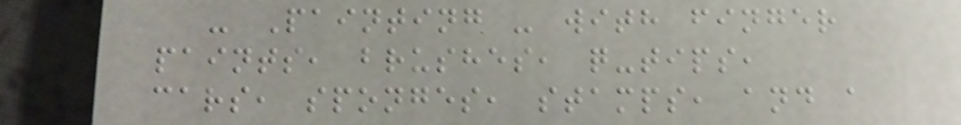- Painting - with finger
paints, brushes, q-tips,
cars, sponges, stamps, and a
